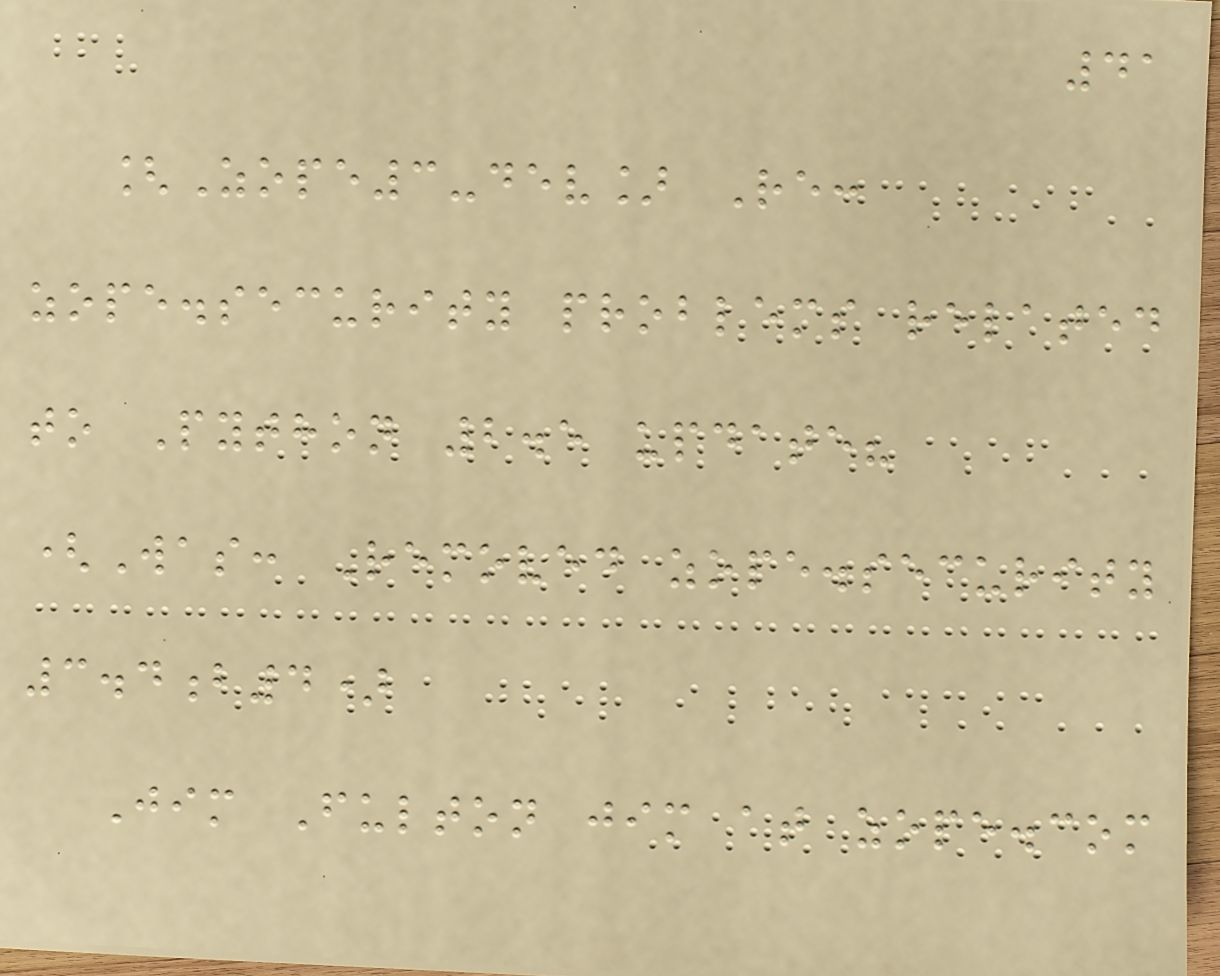41
[Zope3-dev] Re:
zope.security problems related
to Python 2.5 update?
(Was: Removed zope.security
3.4b4)
Jim Fulton jim at zope.com
